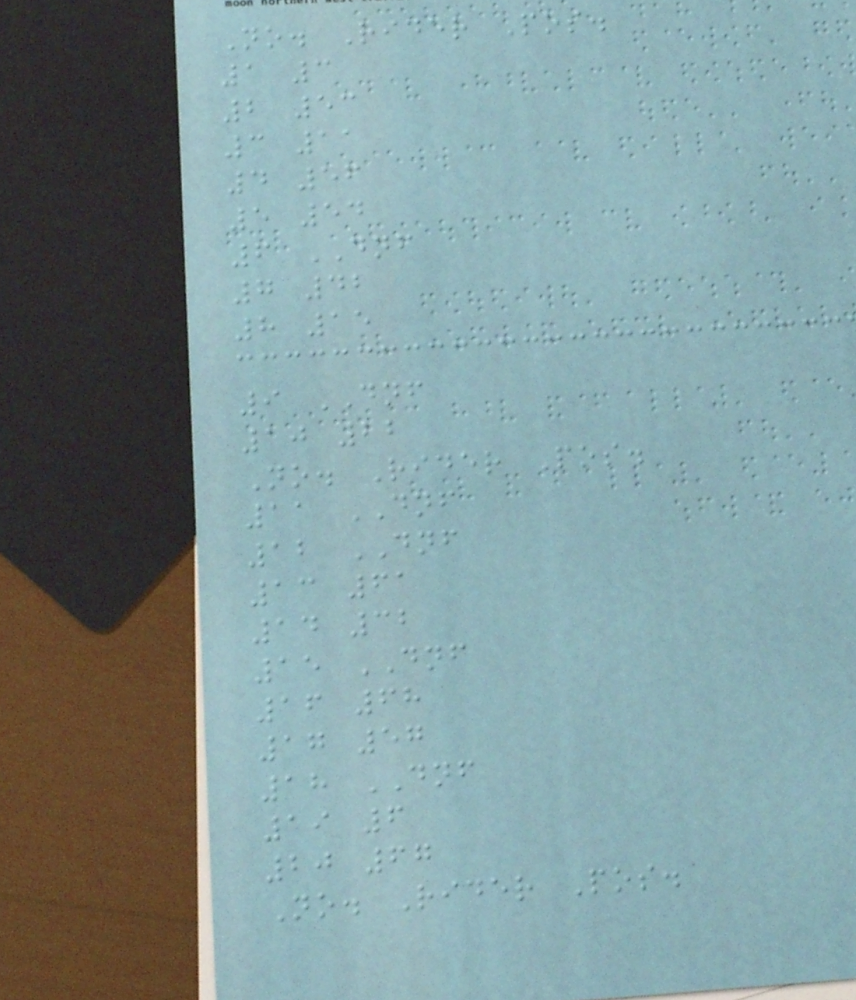No. Rider Pos.
1 3
2 53
3 11
4 56
5 54
6 DNF
7 42
8 15
9 DNF
10 22
No. Rider Pos.
11 DNF
12 DNF
13 61
14 32
15 DNF
16 68
17 57
18 DNF
19 6
20 67
No. Rider Pos.
